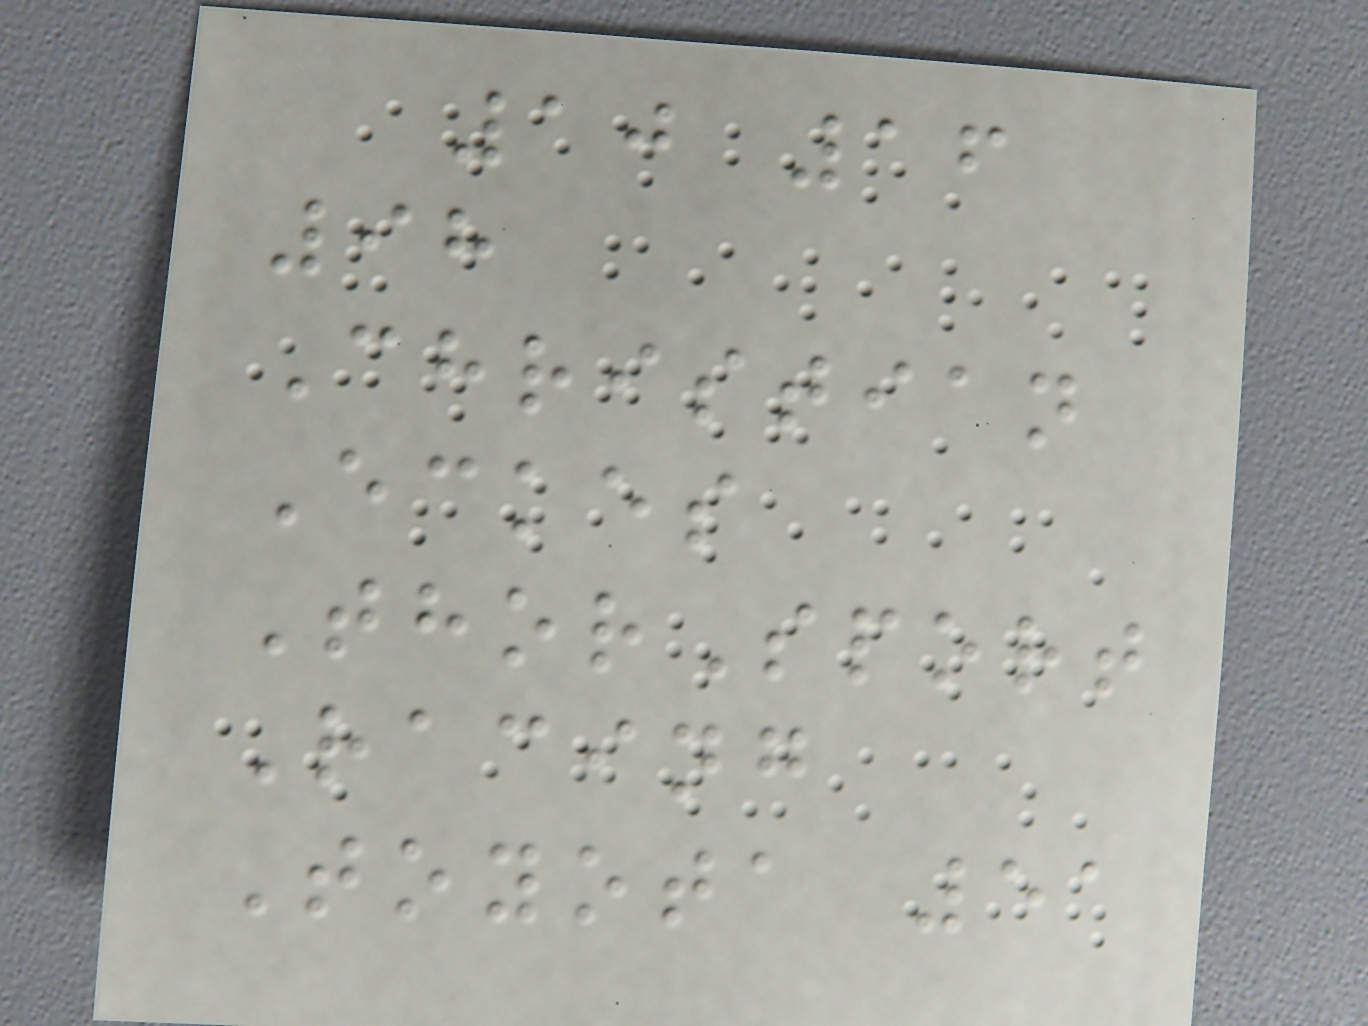10 16
98
Christian
Eckes
ThorSport
Racing
Toyota 51
